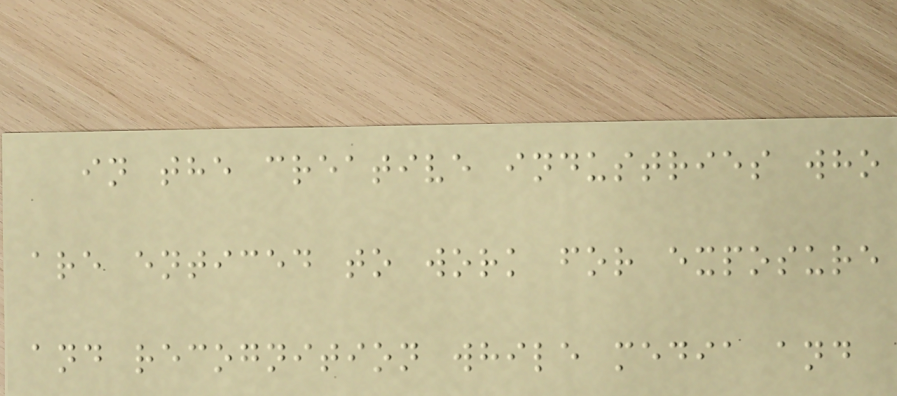in the creative industries who
are enticed to work for exposure
and recognition while media and
